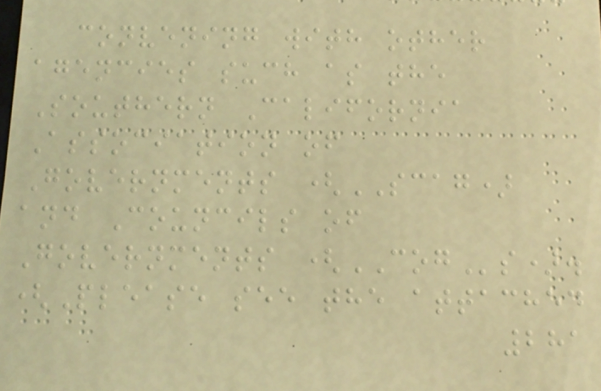convening with other
agencies such as the
Southern California
Association of
Governments (SCAG)
and Councils of
Governments (COGs).
(Please see the attached
281
